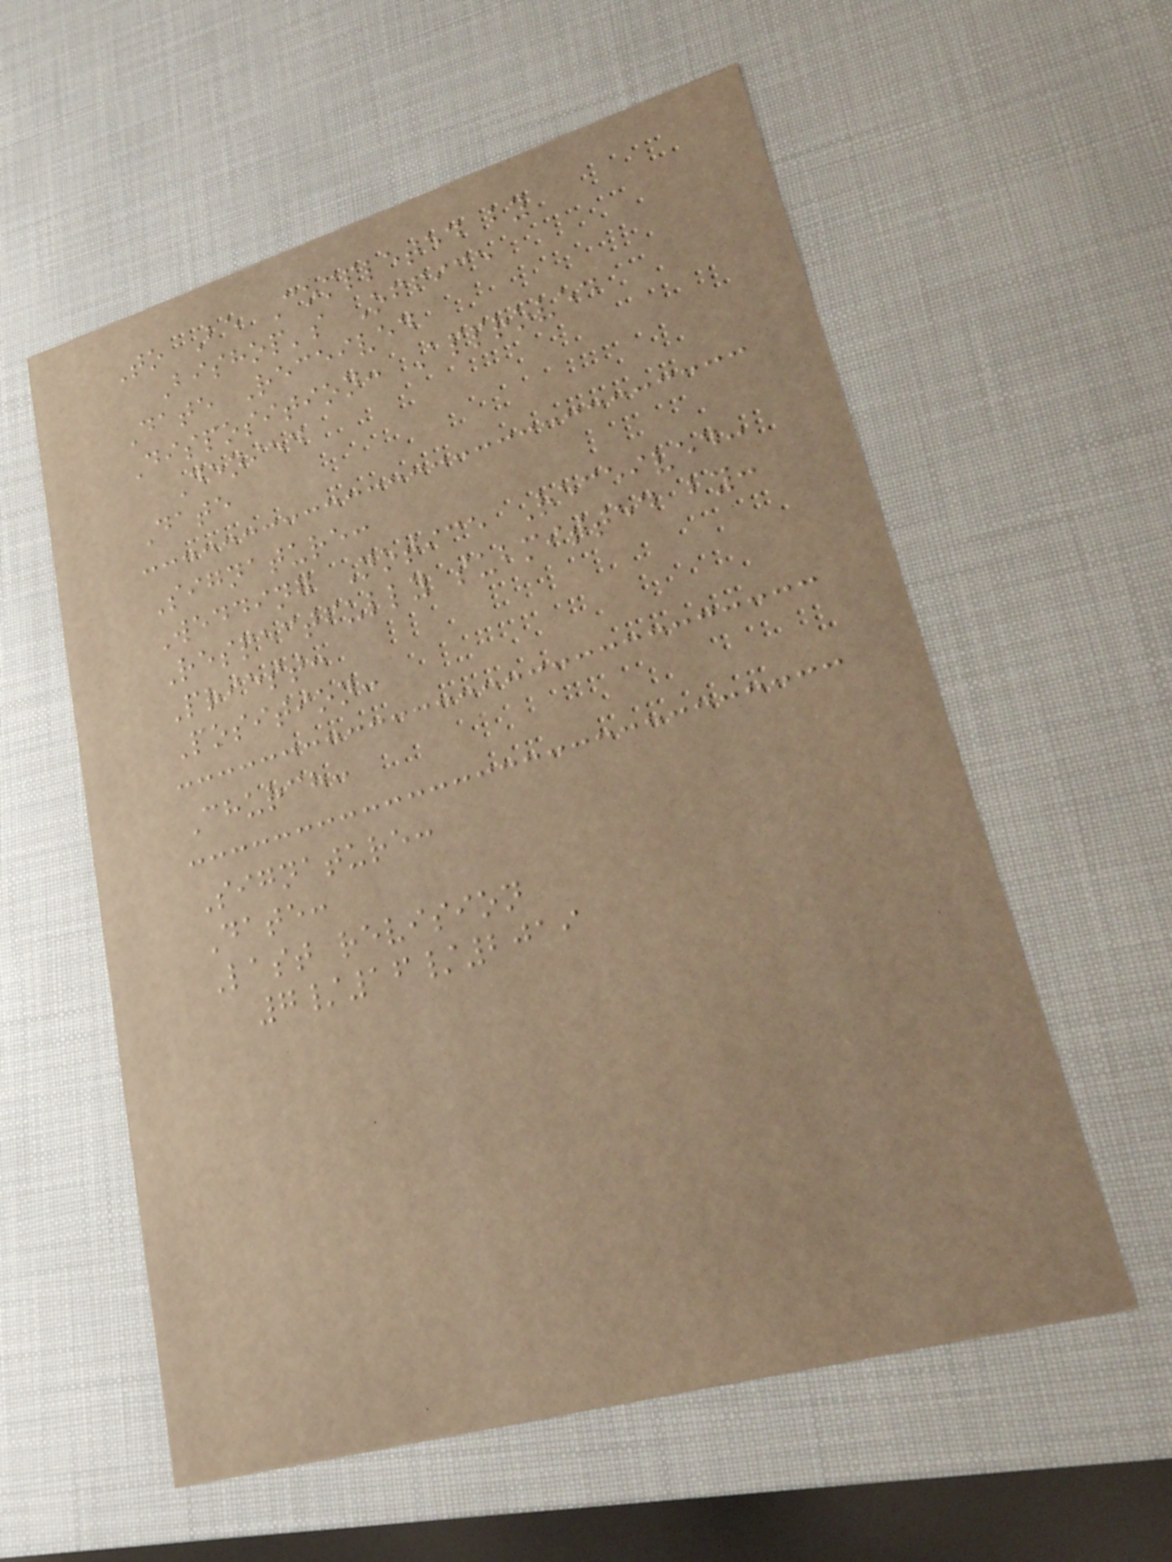To Be Completed by
Bishop's Office
Date Received
Disposition: Approved
Denied
Date
Signature:
Wedding Notice Received:
Respectfully submitted by:
Priest:
Position:
Church:
Signature:
Date:
Last revision
7/16/2019
